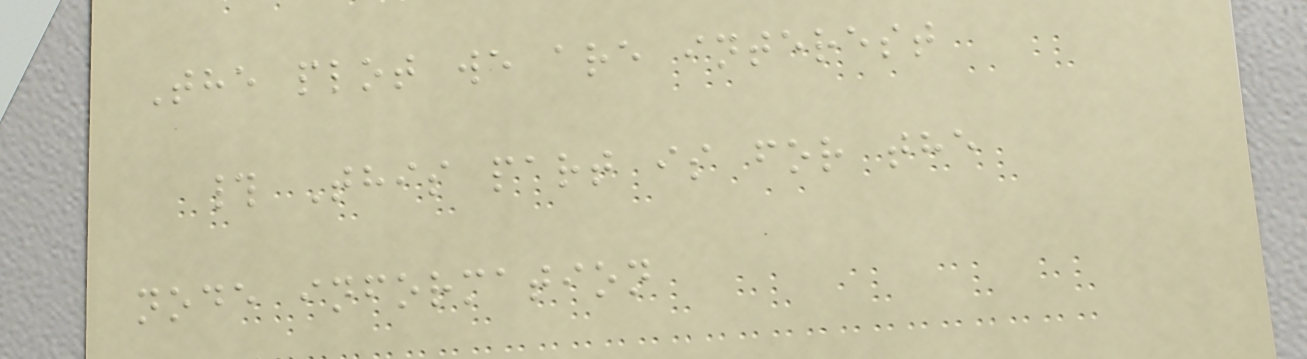The plot we are interest
# This part is for the
node information
